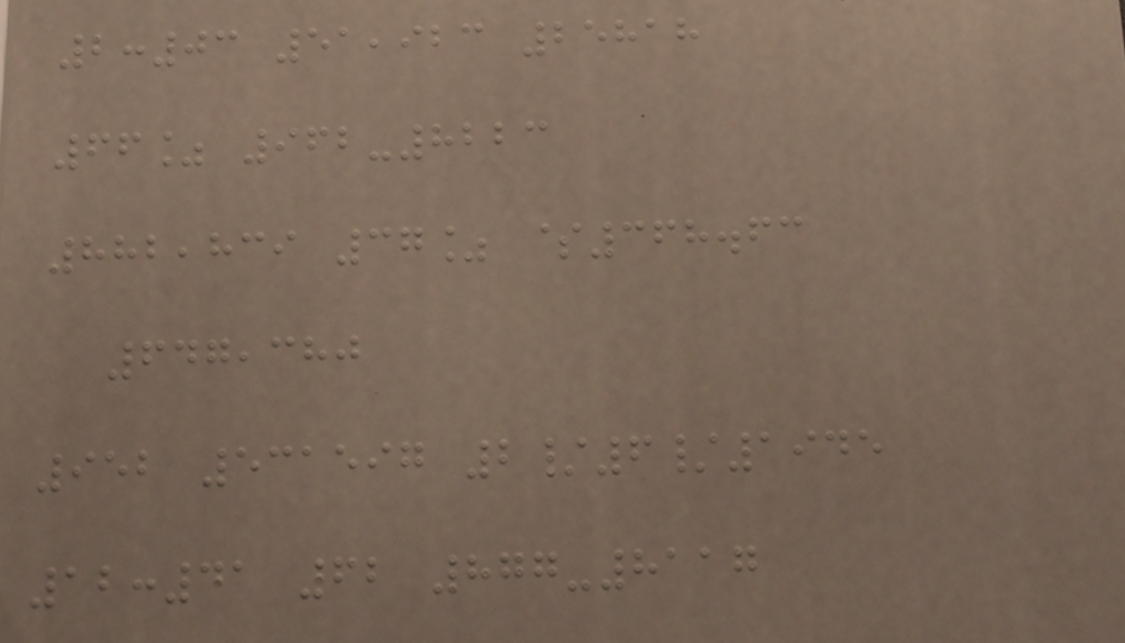2:03 51,923 25818
66% 962-8223
882,839 37% $368.63
647,380
952 531597 2/6/1945
12:41 62 877-8117
